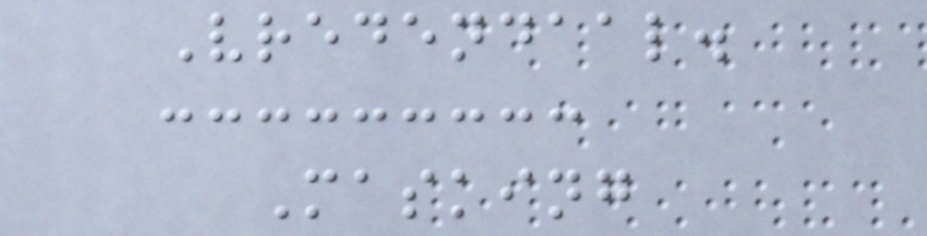Vredendaal.
Masking
